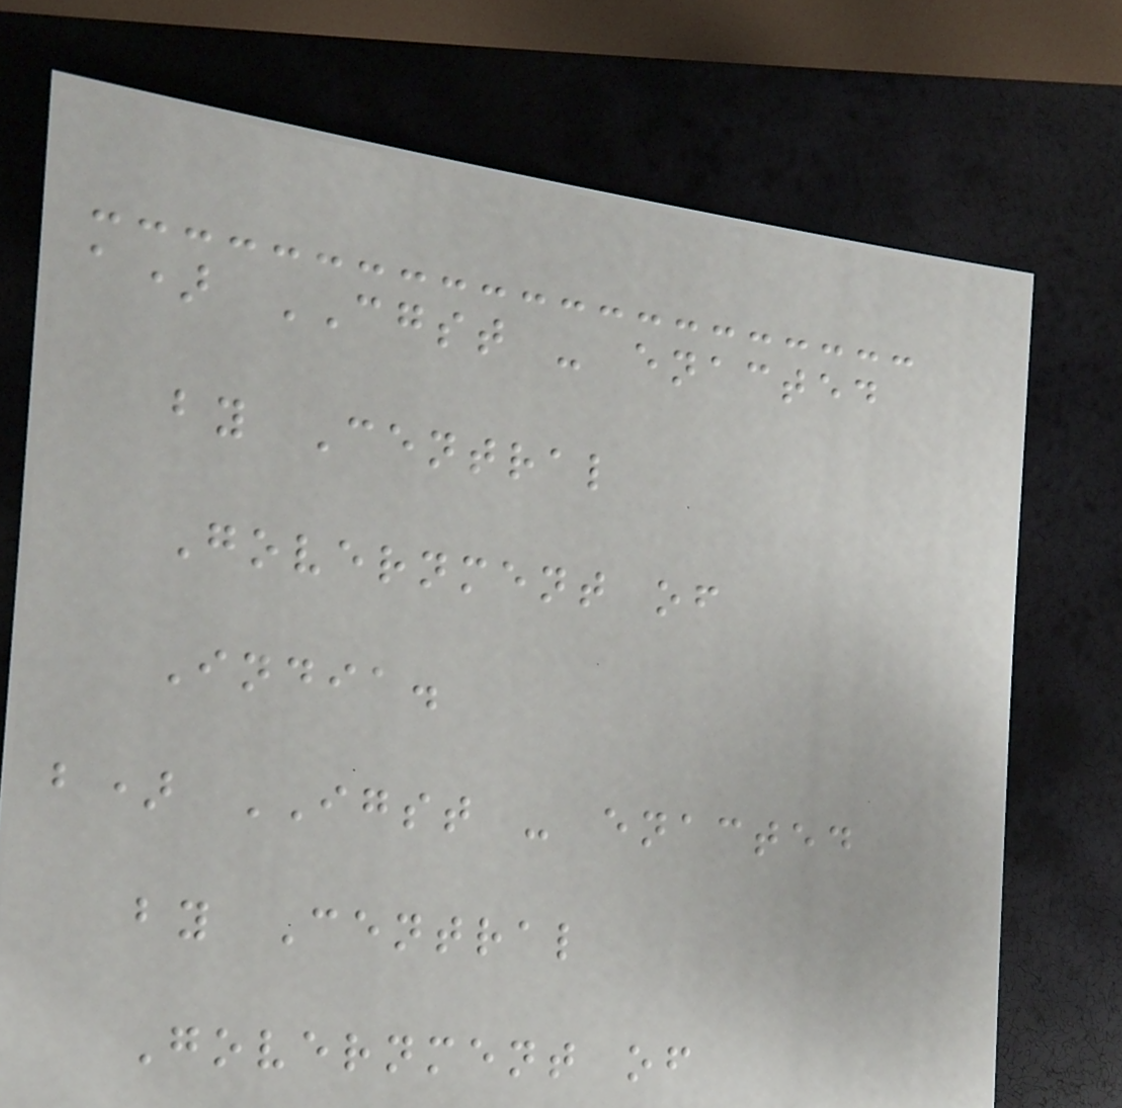a) CGST - enacted
by Central
Government of
India.
b) IGST - enacted
by Central
Government of
